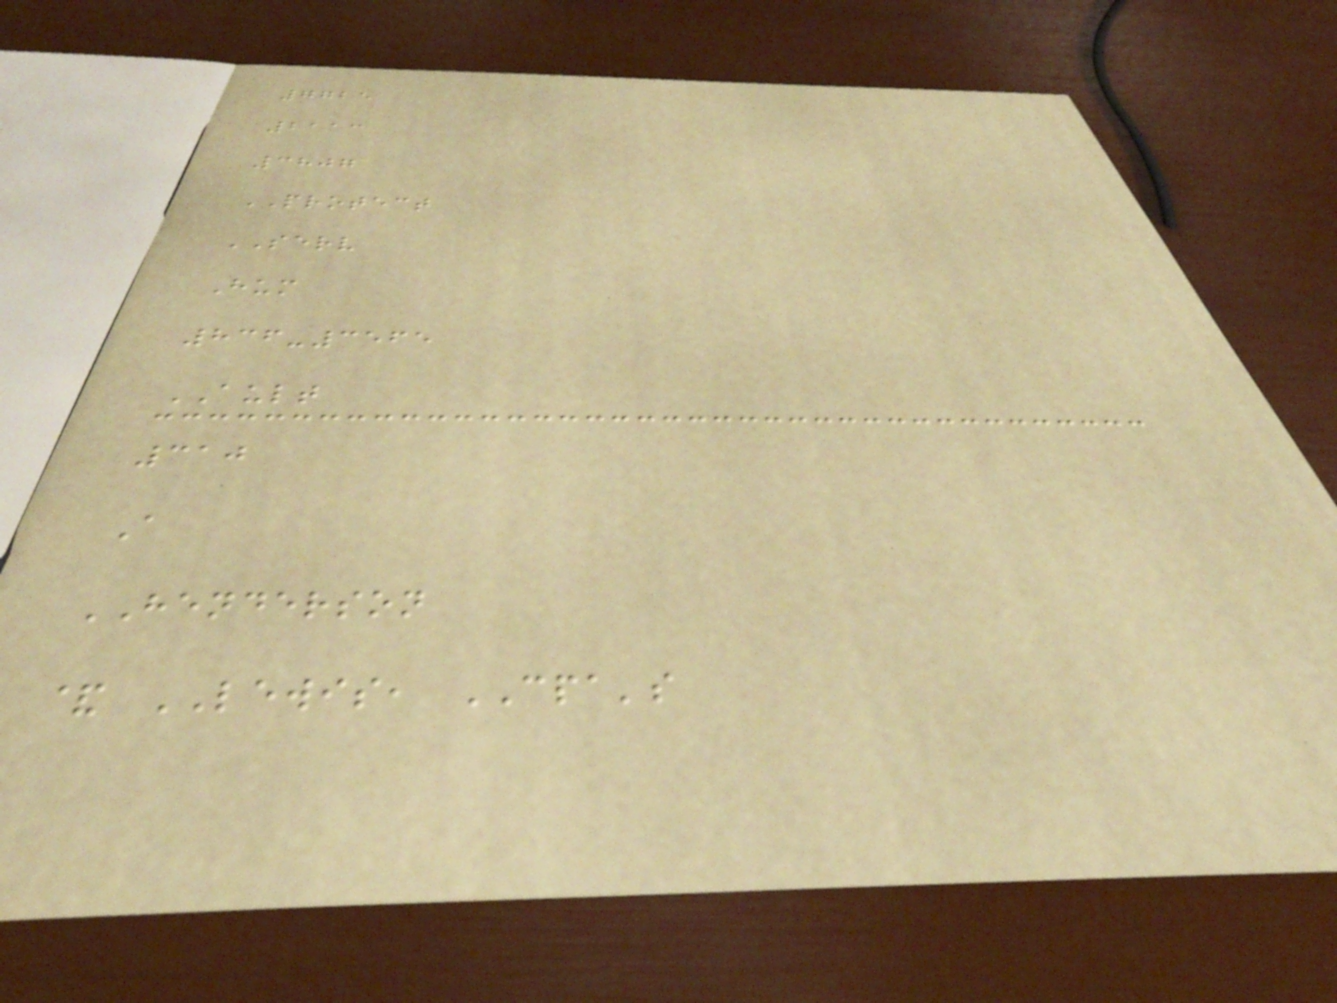7725
2113
3807
PROTECT
SERV
Hum
836-3565
AULT
310
A
HENDERSON
& LEWIS, CPA's
